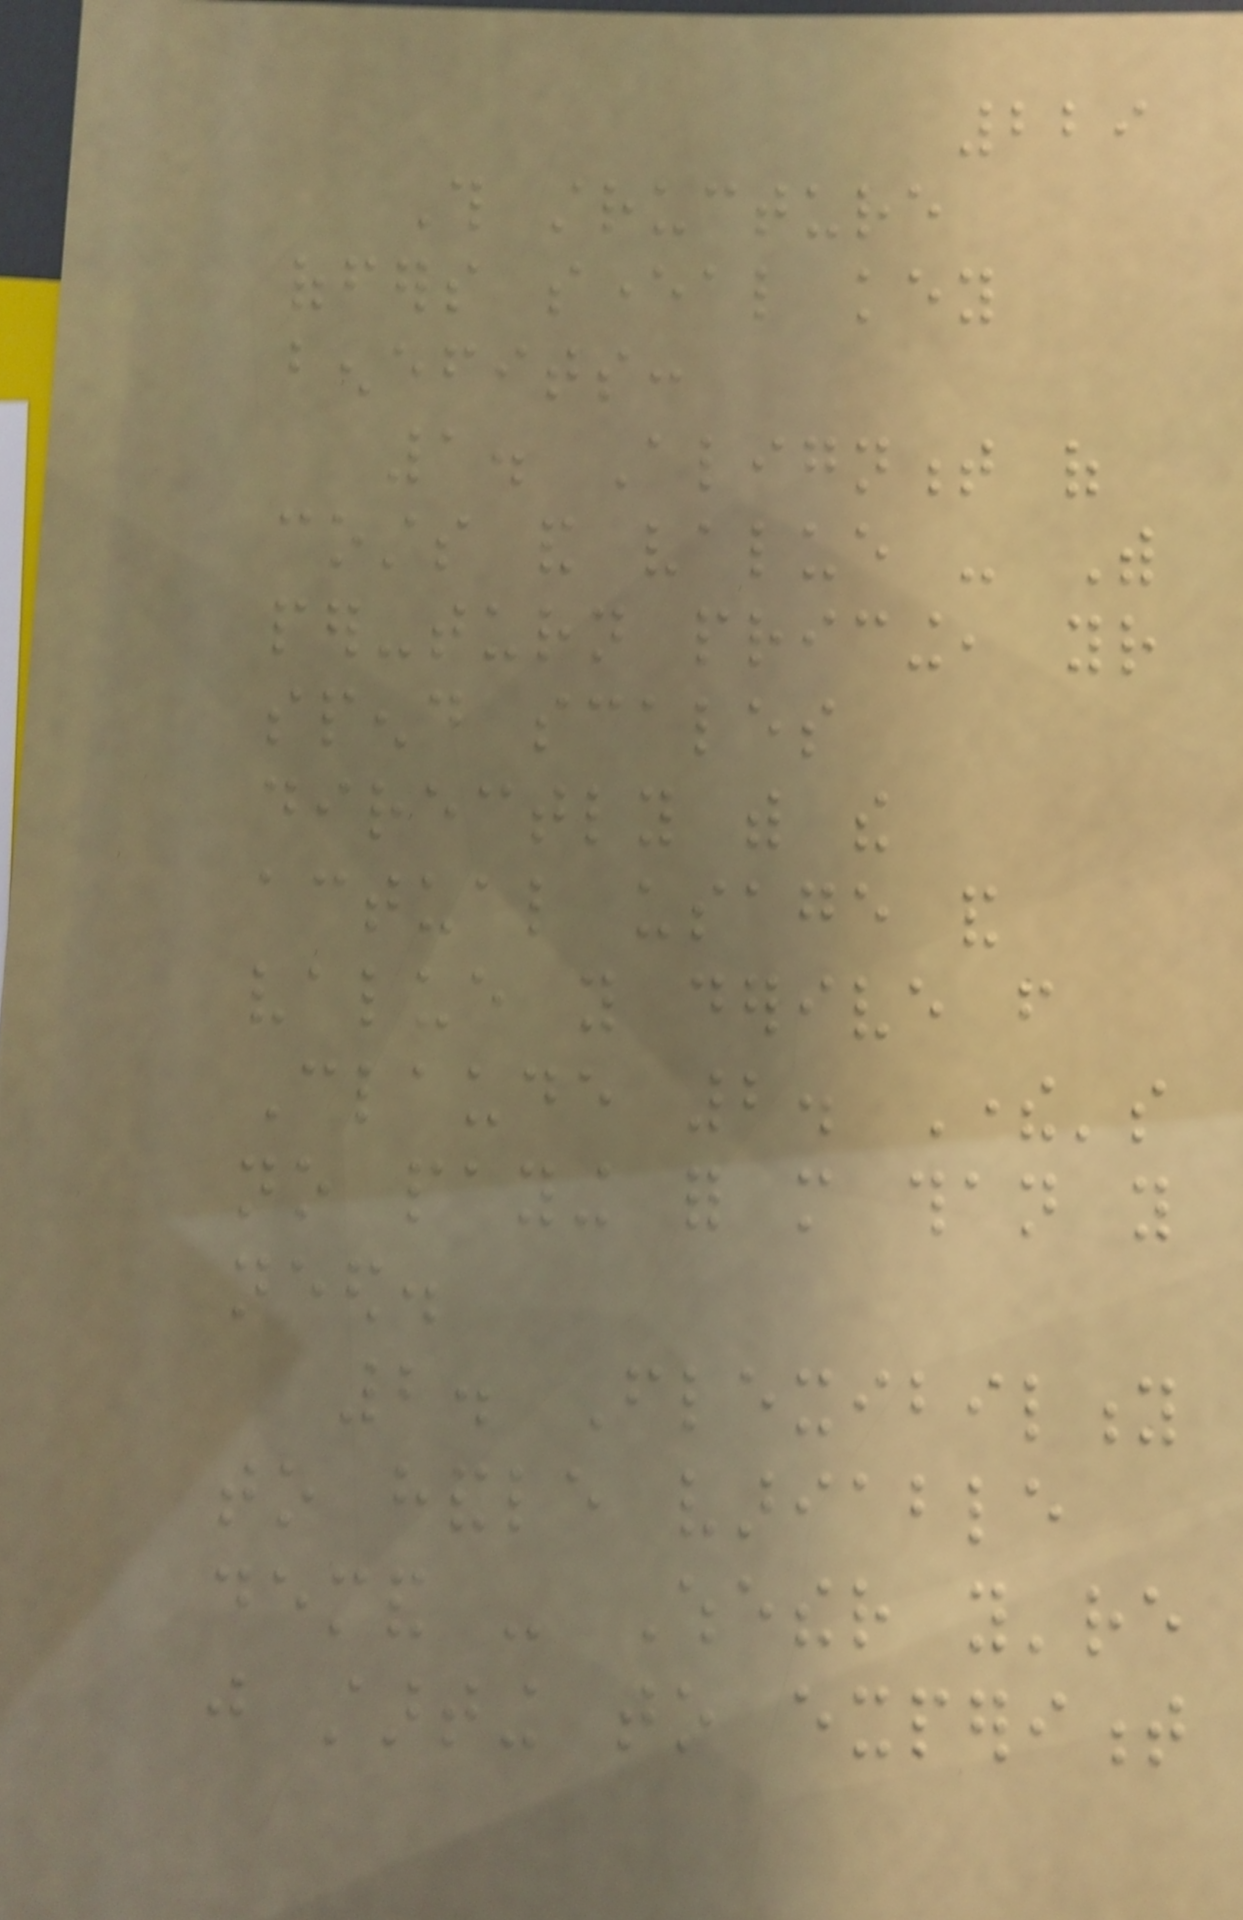229
This structure
offers several key
benefits:
1. Alignment of
costs and value - With
per-turn pricing, your
spend scales
directly with the
actual usage and
value you derive from
Claude 2. There's
no paying for more than you
need.
2. Flexibility
to handle variable
demand - Whether you're
just starting to experiment
